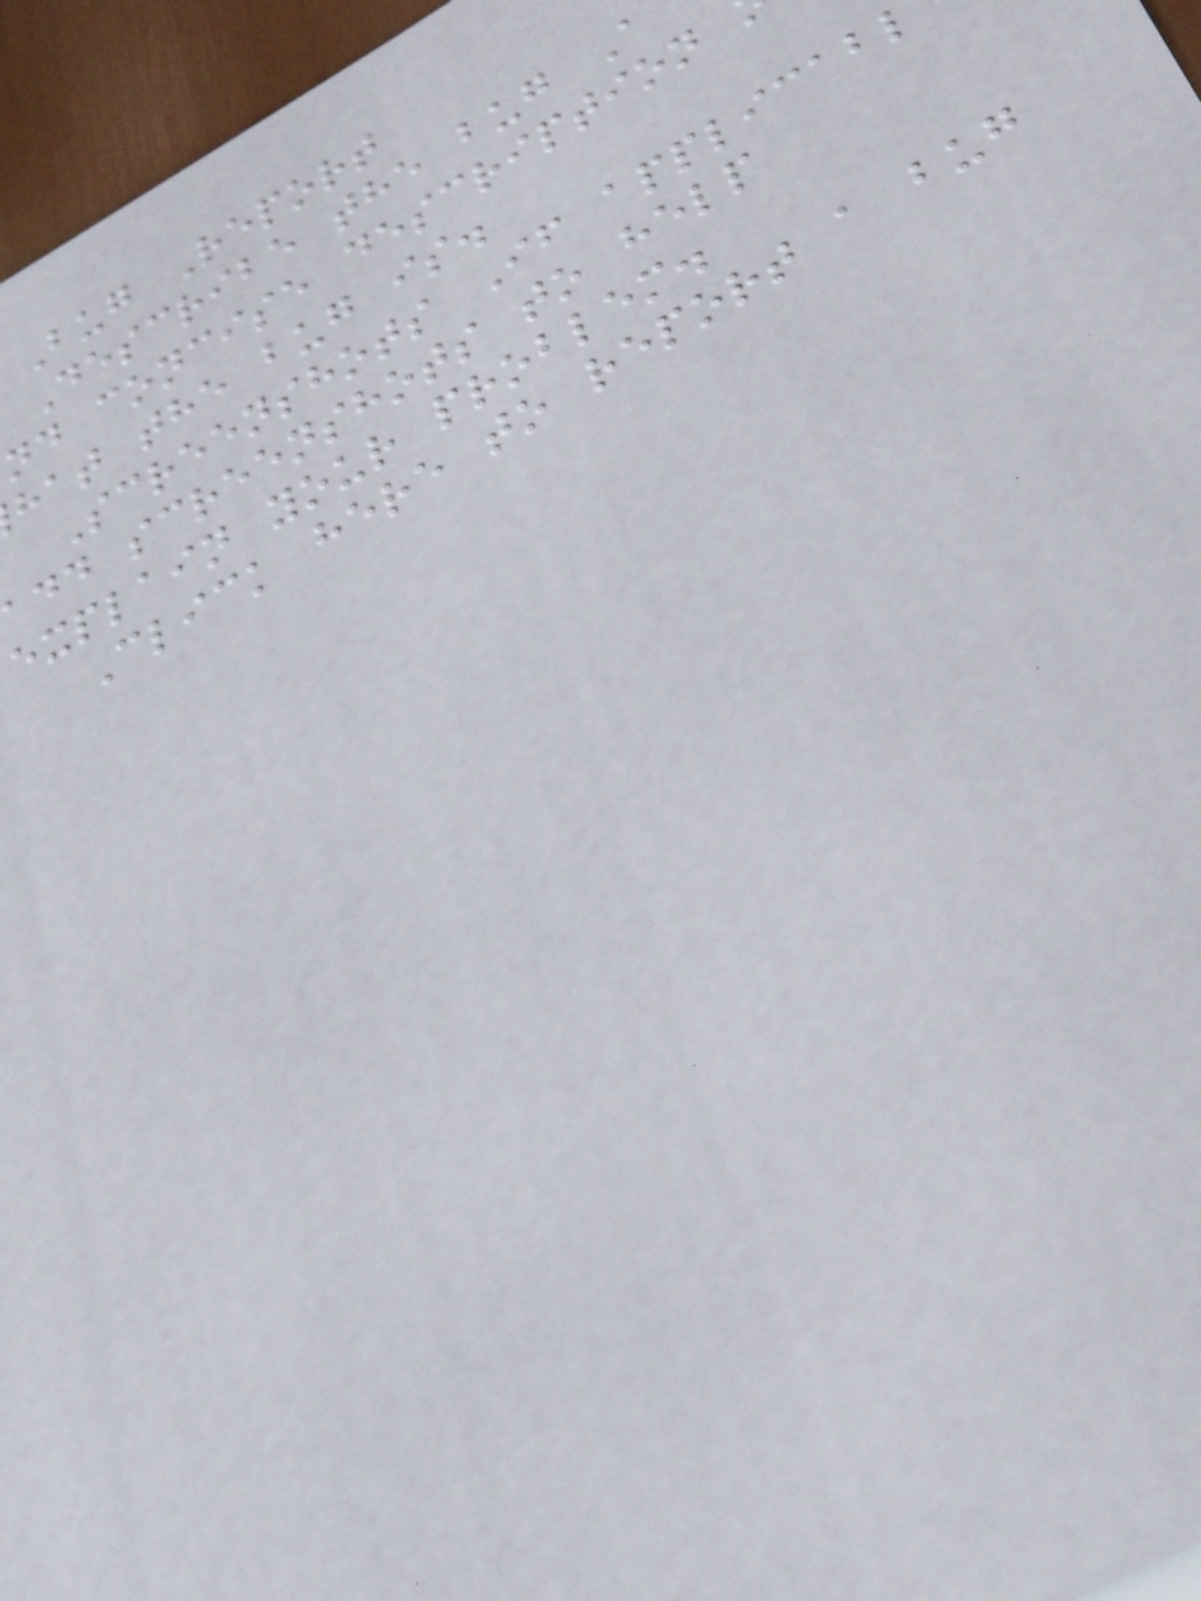Bug Report
Describe the bug A
nd concise description
hat the bug is.
Screenshots If applicab
add screenshots to help
explain your problem.
Click here to report a bug
